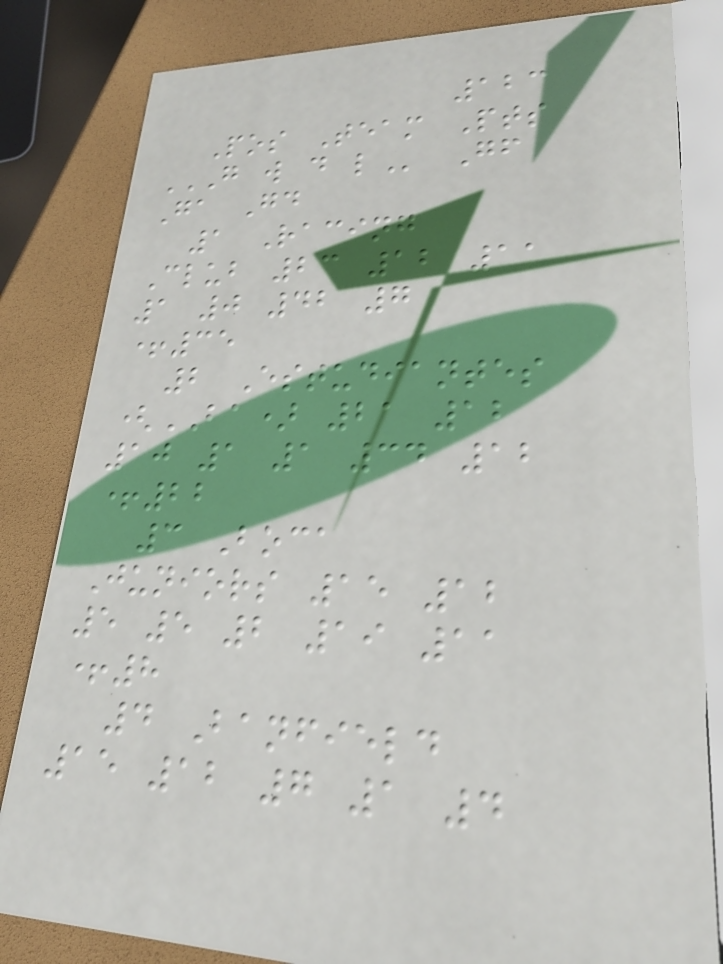123
Pos Team Pts
G W D L Gf
Ga Gd
1 Racing
Club 23 12 11
1 0 42 7
+35
2 Estudiantes
(BA) 21 12
10 1 1 34 12
+22
3 Boca
Juniors 15 12
5 5 2 19 11
+8
4 Banfield
15 12 7 1 4
